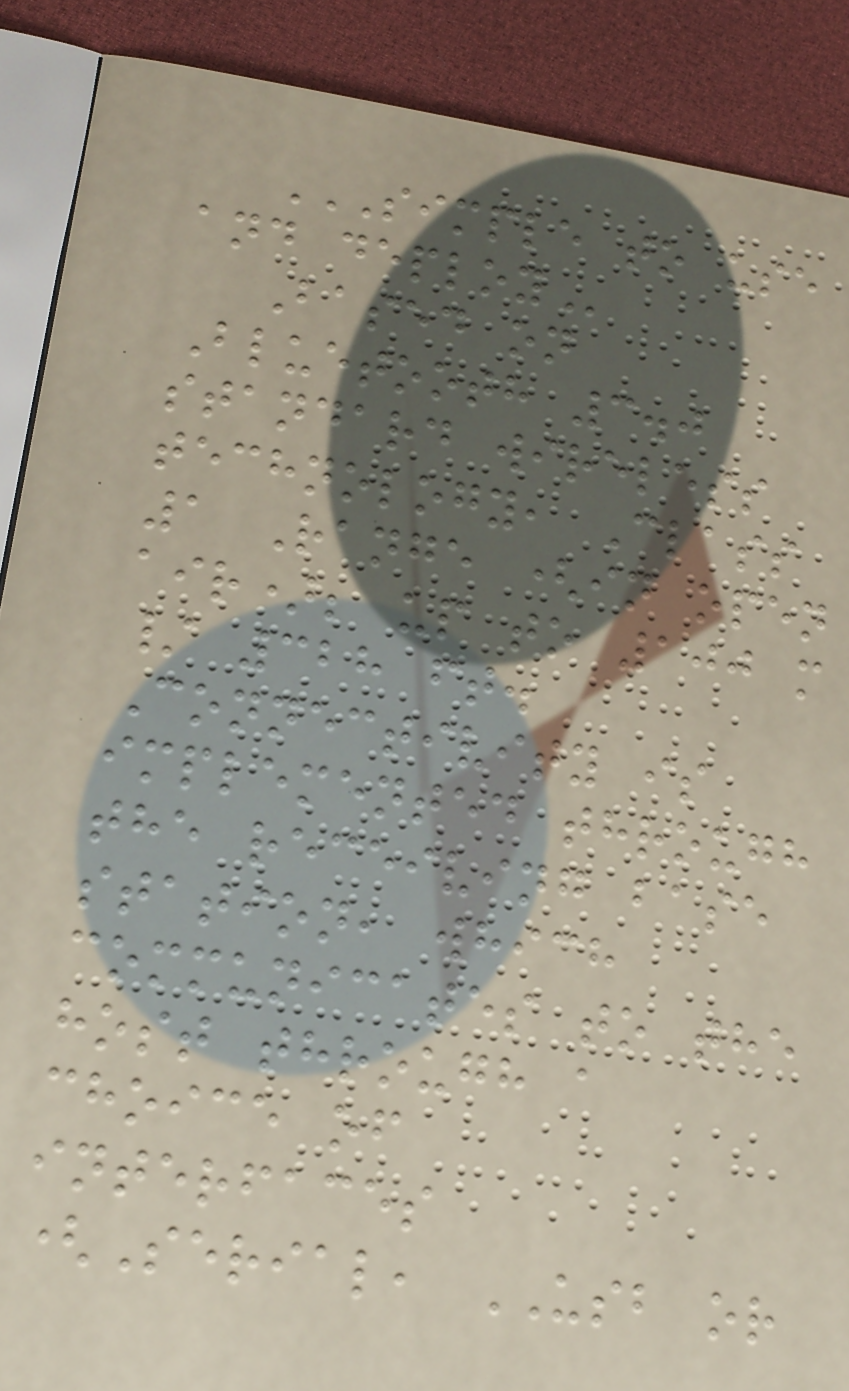SIMPLE TO USE
AND DEPLOY
Based on
Bluetooth 3.0
standard wireless
technology, Class
1 Range (in open
air); up to 100 m
/ 328 ft.
Connectivity is
implemented through
the receiving base
station, which
communicates to the
host through a
choice of
interfaces
(Serial, USB or
